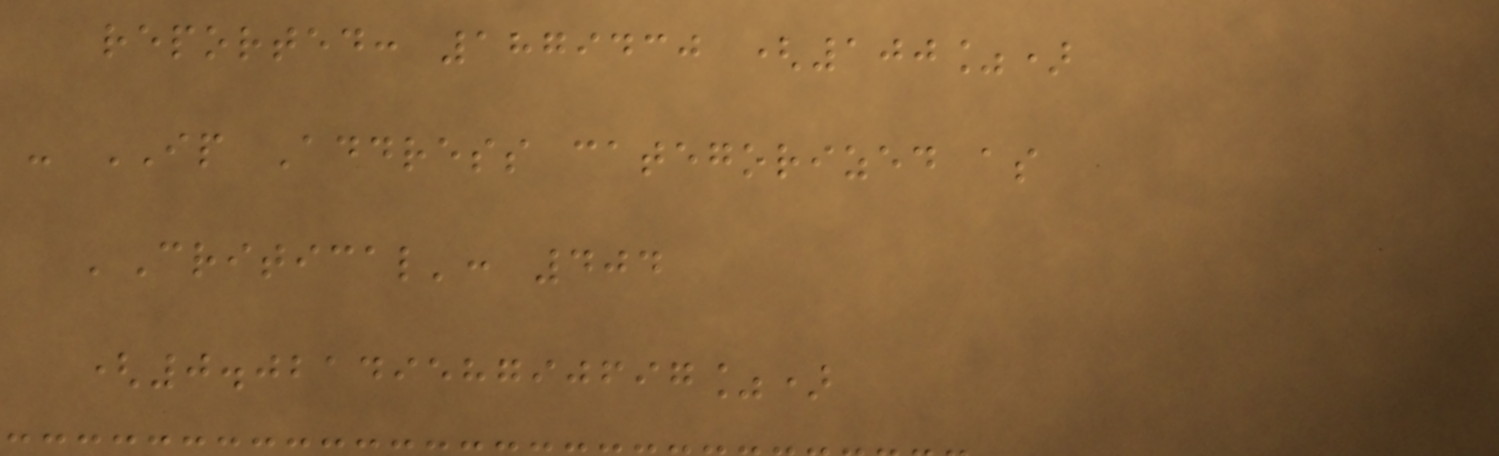reported: 1879430 (100%)
- IP Address categorized as
'Critical': 404
(0.0214958790697%)
